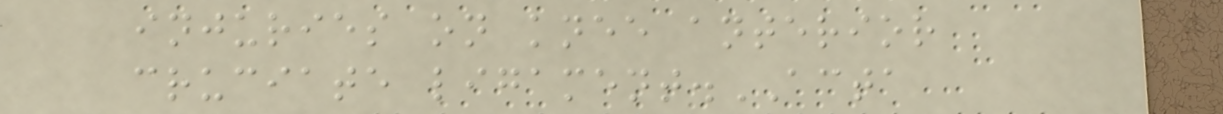injuries on knee anterior
cruciate ligament.ACTA
